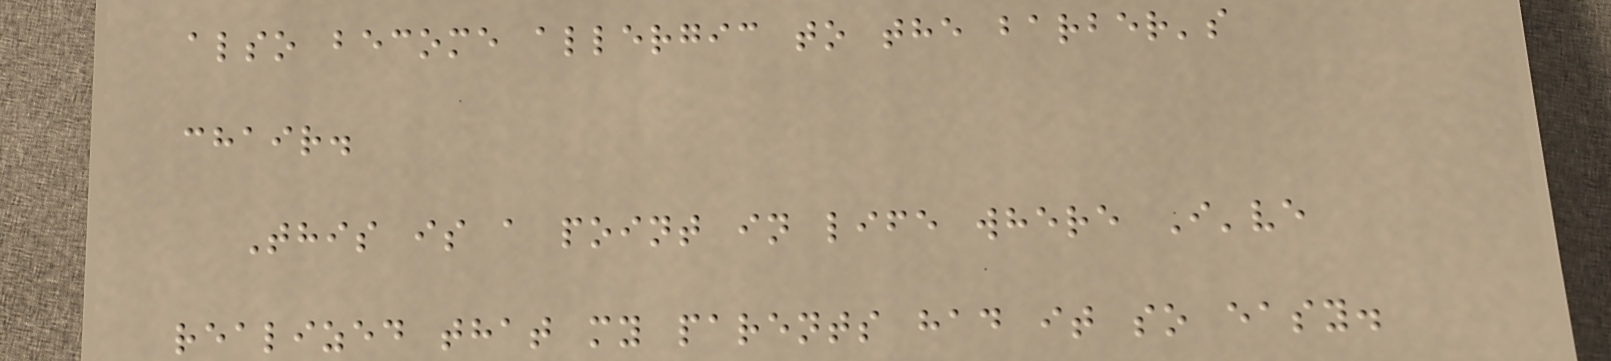also become allergic to the barber's
chair.
This is a point in life where I've
realized that my parents had it so easy.
